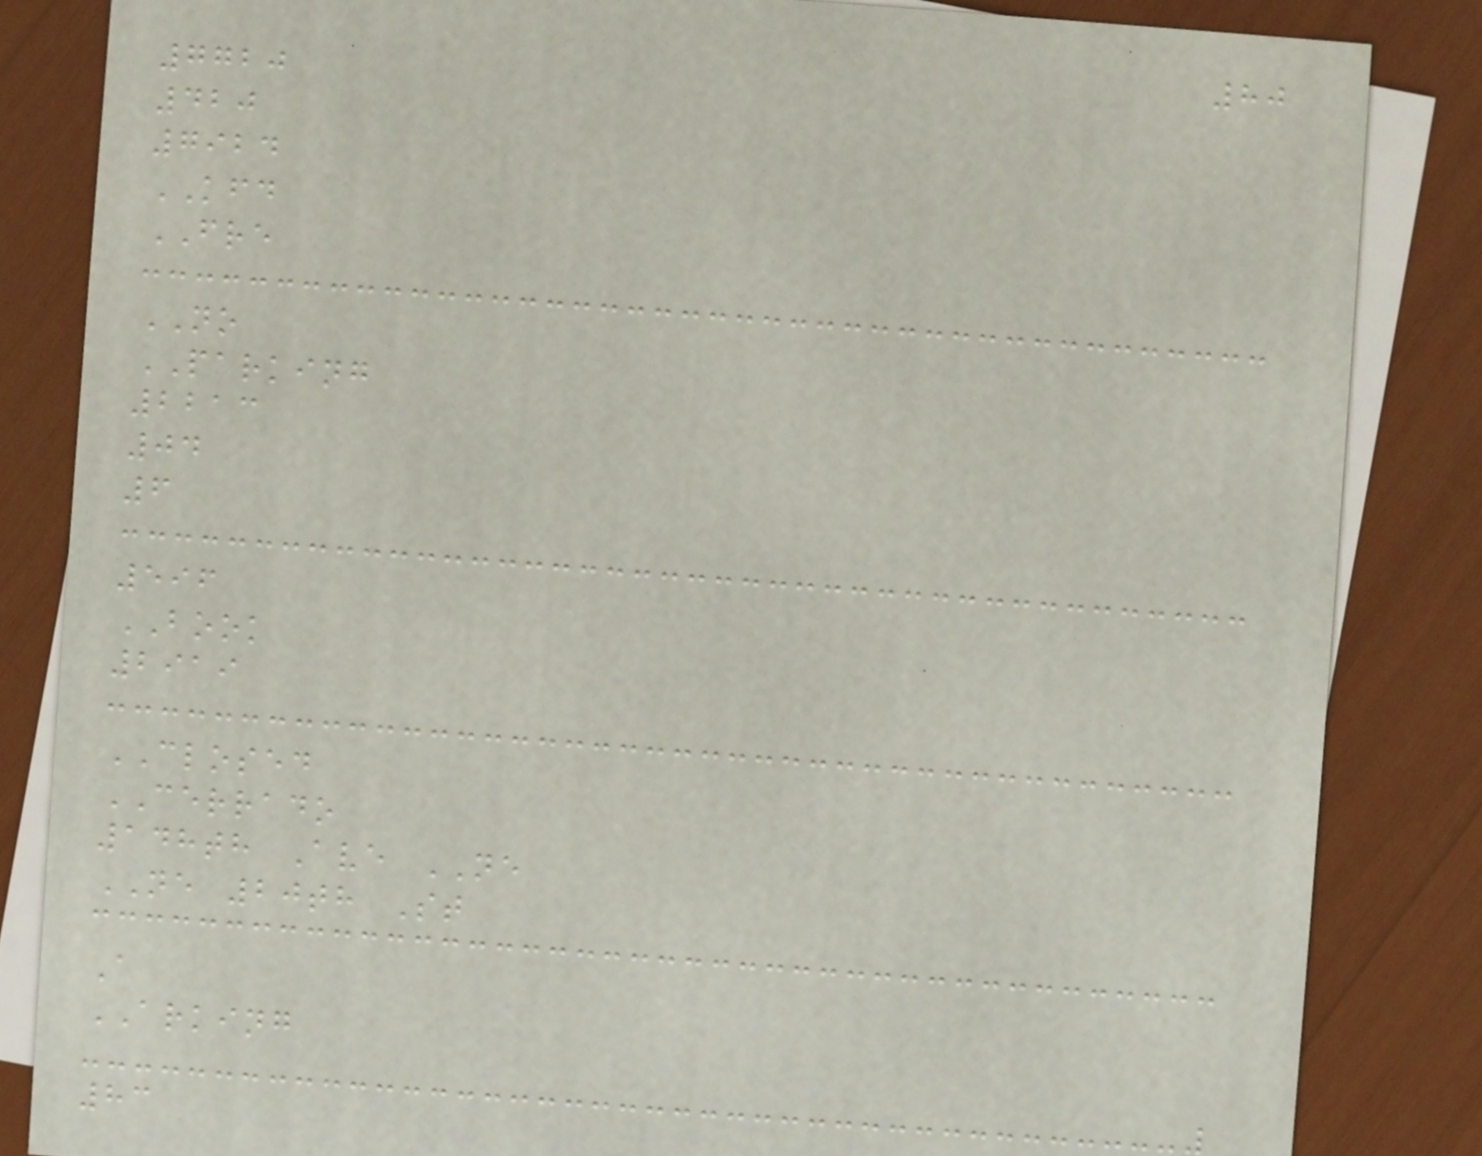80
7720
420
7924
KFD
FRE
NO
PARKING
2213
04
6
596
BOOK
2919
CLOSED
CERRADO
148th Ave NE
NE 20th St
A
ARKING
83
